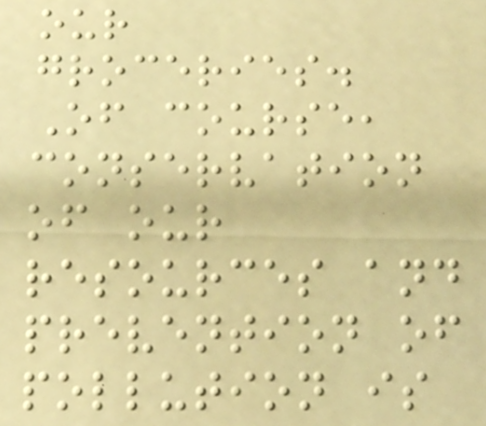our
groceries.
Of course,
conservation
of our
resources and
prevention of
pollution is
